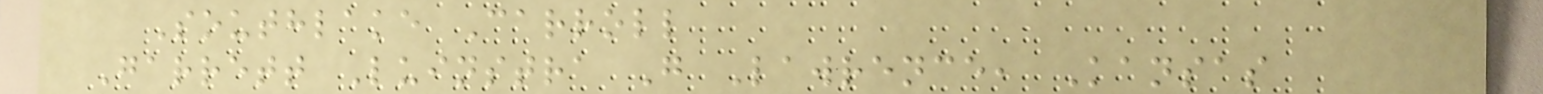Southlake Carroll
Garrett Luinstra G Lawrence, Kansas
